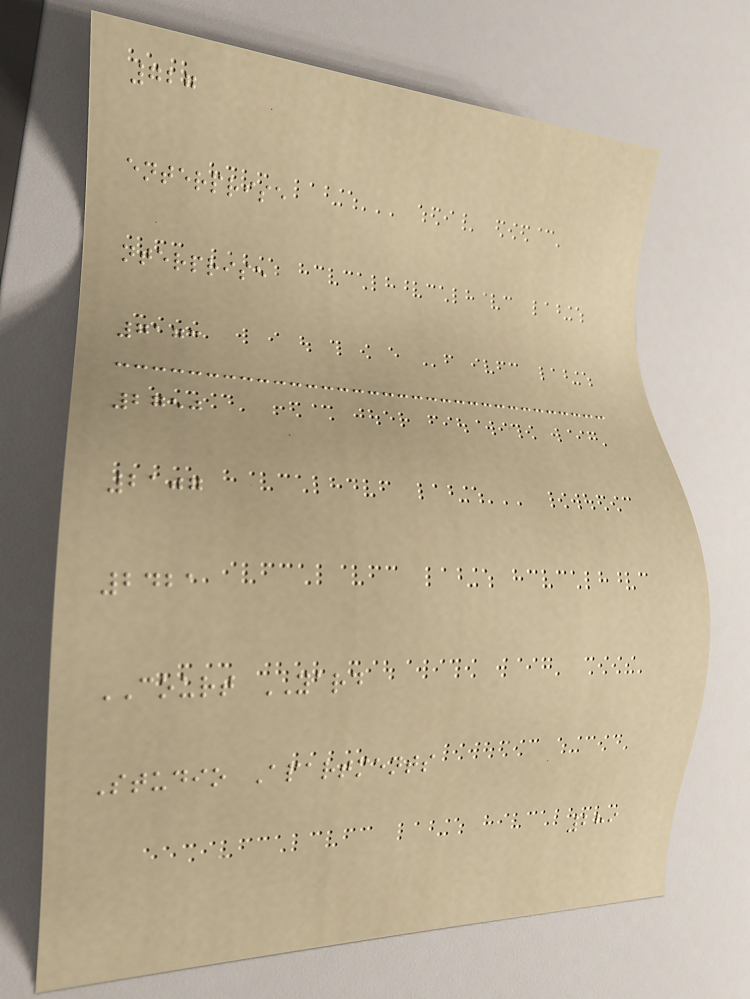727
enterprise
nterprise
7173
2750
2107
2421
COURT YARD
Studio Apartments
289
